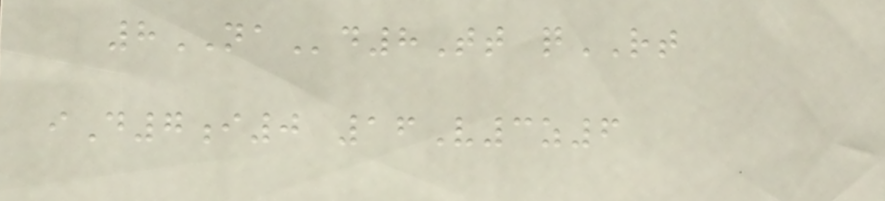8NAd8Tt qRT
iD7i0 16V3z6
